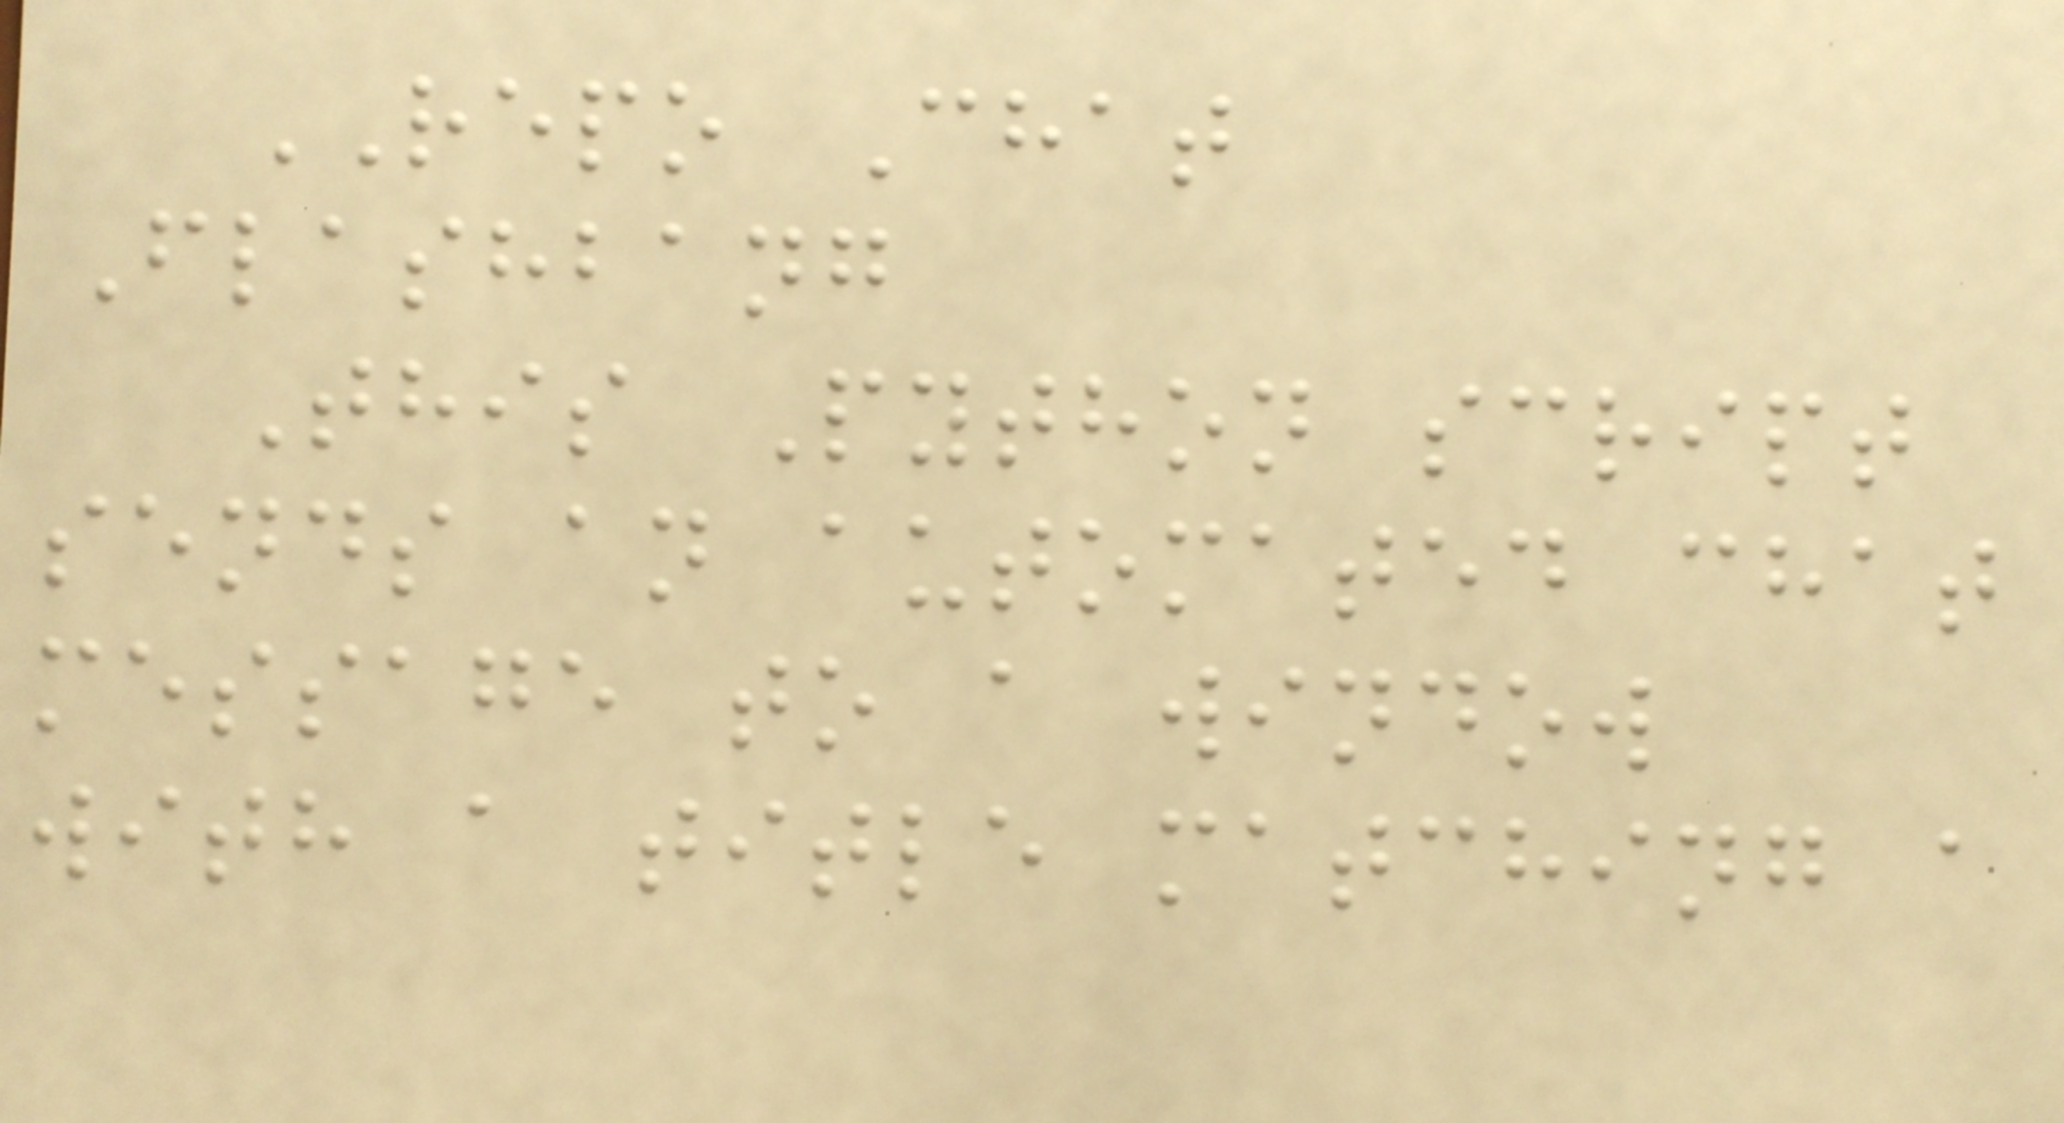REPO Chat
Flashbang
This Python script
sends an automated chat
message to a window
with a title matching a
